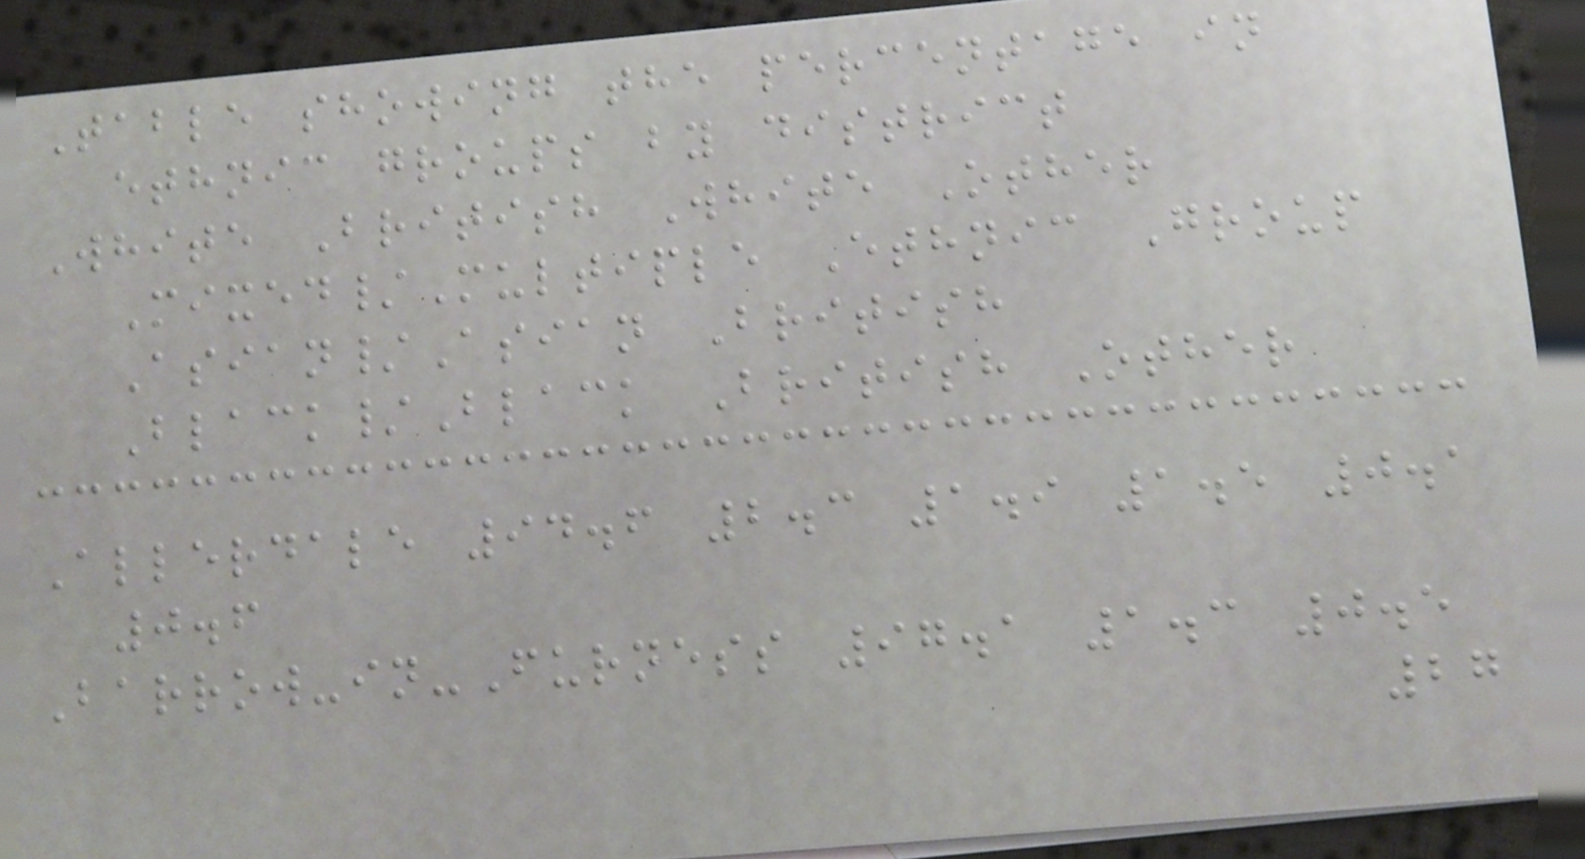Table showing the percentage in
ethnic groups by district
White British White Other
Mixed/Multiple Ethnic Group
Asian/Asian British
Black/Black British Other
Allerdale 94.6 2.3 1.9 1.5 0.1
0.6
Barrow-in-Furness 97.1 1.3 0.5
27
